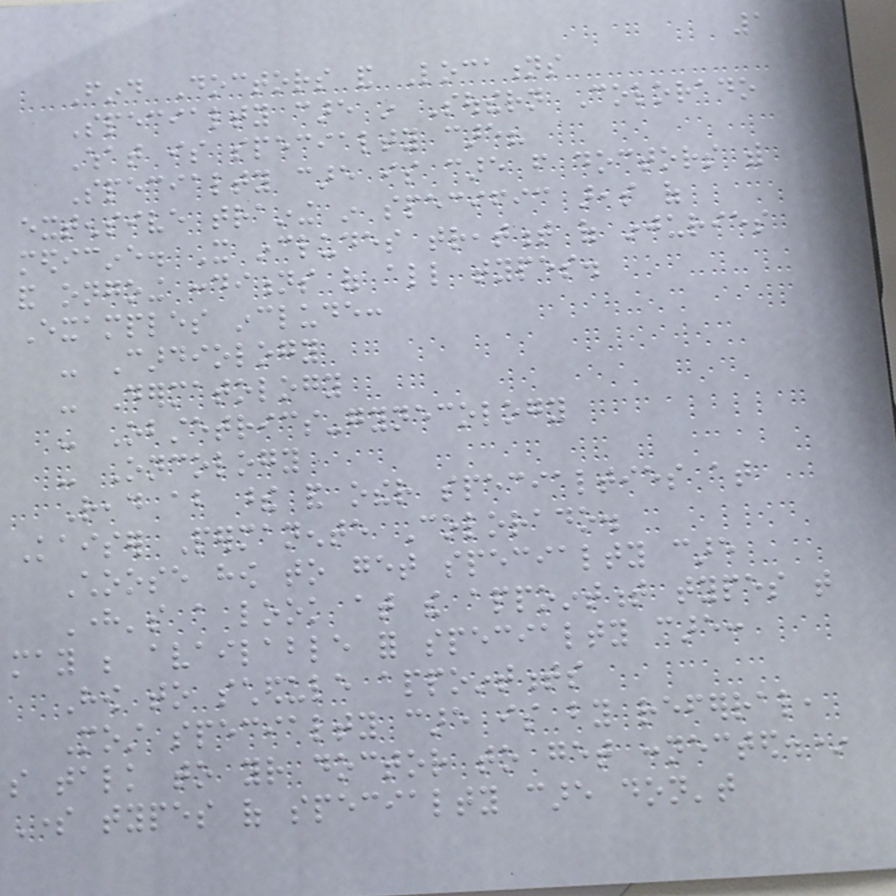1
Find Doctors and Locations
Specialty care in Southern Colorado
What is specialty care?
Specialty care is care from doctors with
extensive training in specific areas of
medicine. It includes treatment of injuries
and ongoing conditions of all types.
Examples include:
- Cardiology
- Dermatology
- Obstetrics-gynecology
- Oncology
Read about these and other specialties at
Kaiser Permanente Colorado.
Choose how to get specialty care
Here's a look at the appointment types that
may be available for specialty care:
How to schedule appointments
Most specialty care is by referral,
so talk to your doctor to get connected.*
Some types of specialty care don't
